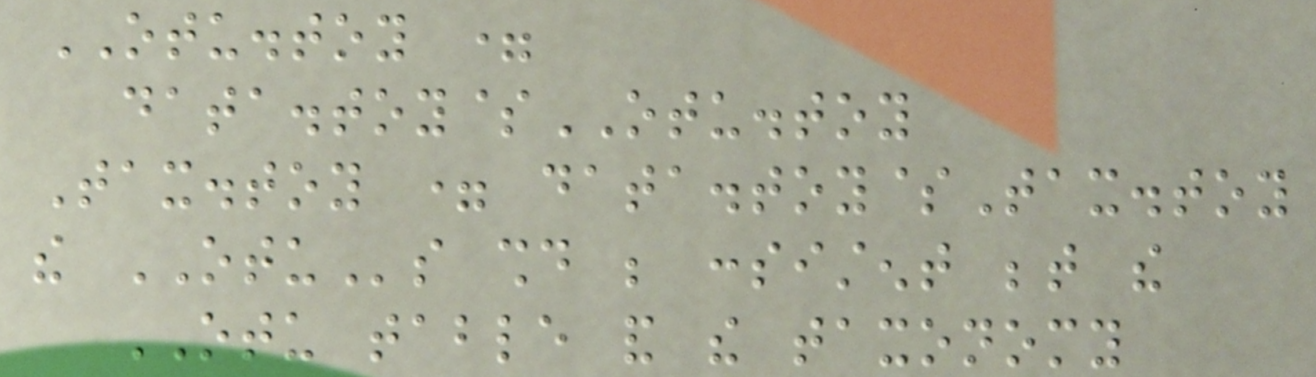OTU.toy =
data.toy$OTU.toy
Tax.toy = data.toy$Tax.toy
the OTUs should be consistent between the
OTU table and the taxonomy
